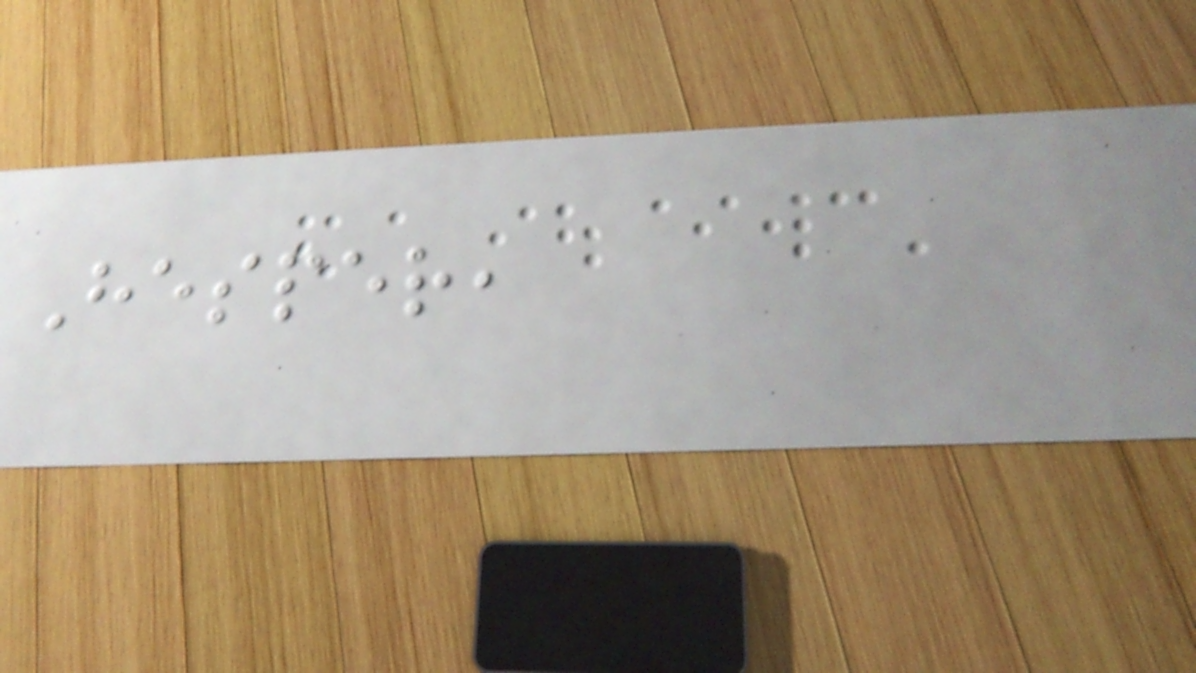Hesper,
